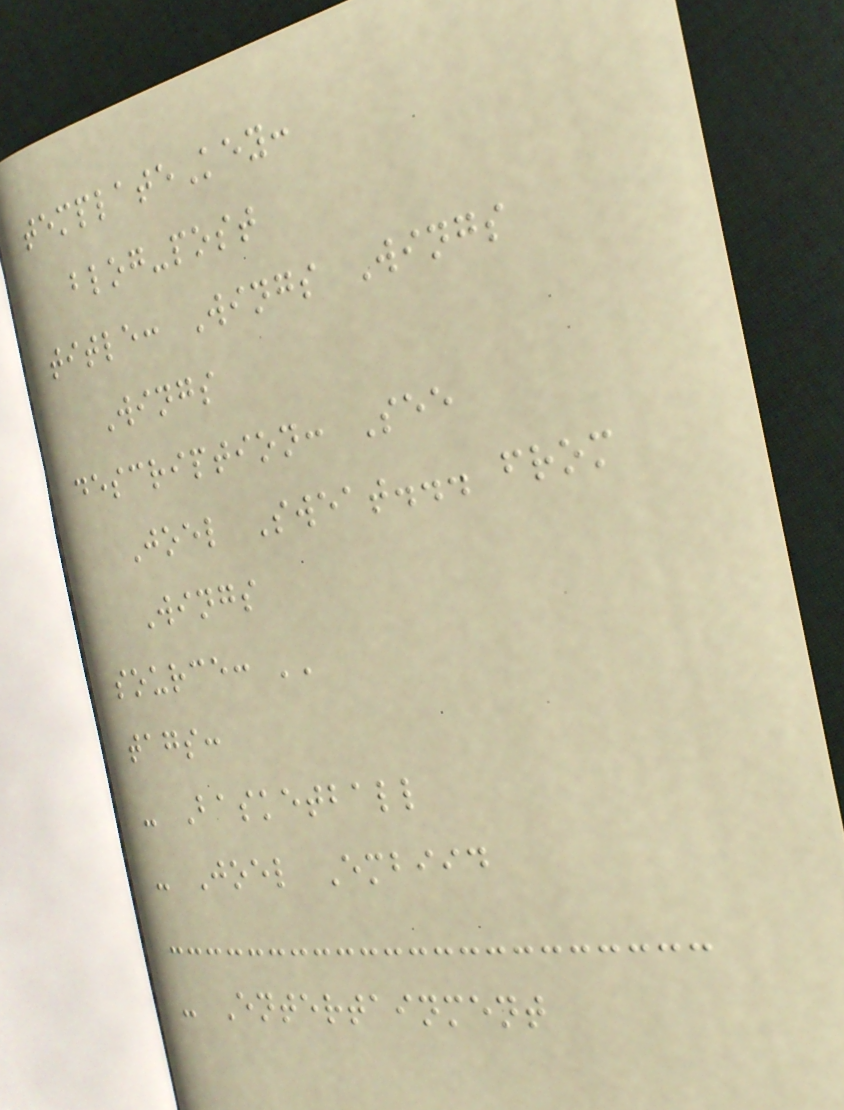templateKey:
blog-post
title: Wings Wings
Wings
description: See
Joel Sweat... from
Wings
source: ''
tags:
- Basketball
- Joel Embiid
- Entertainment
